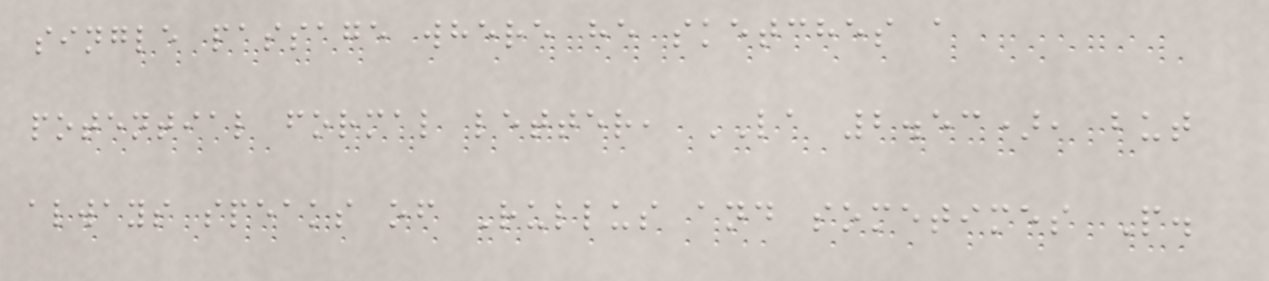single passage where he sketches a
potential formal letter, LA 2.53), but
always speaks of Rullus and sometimes P.
